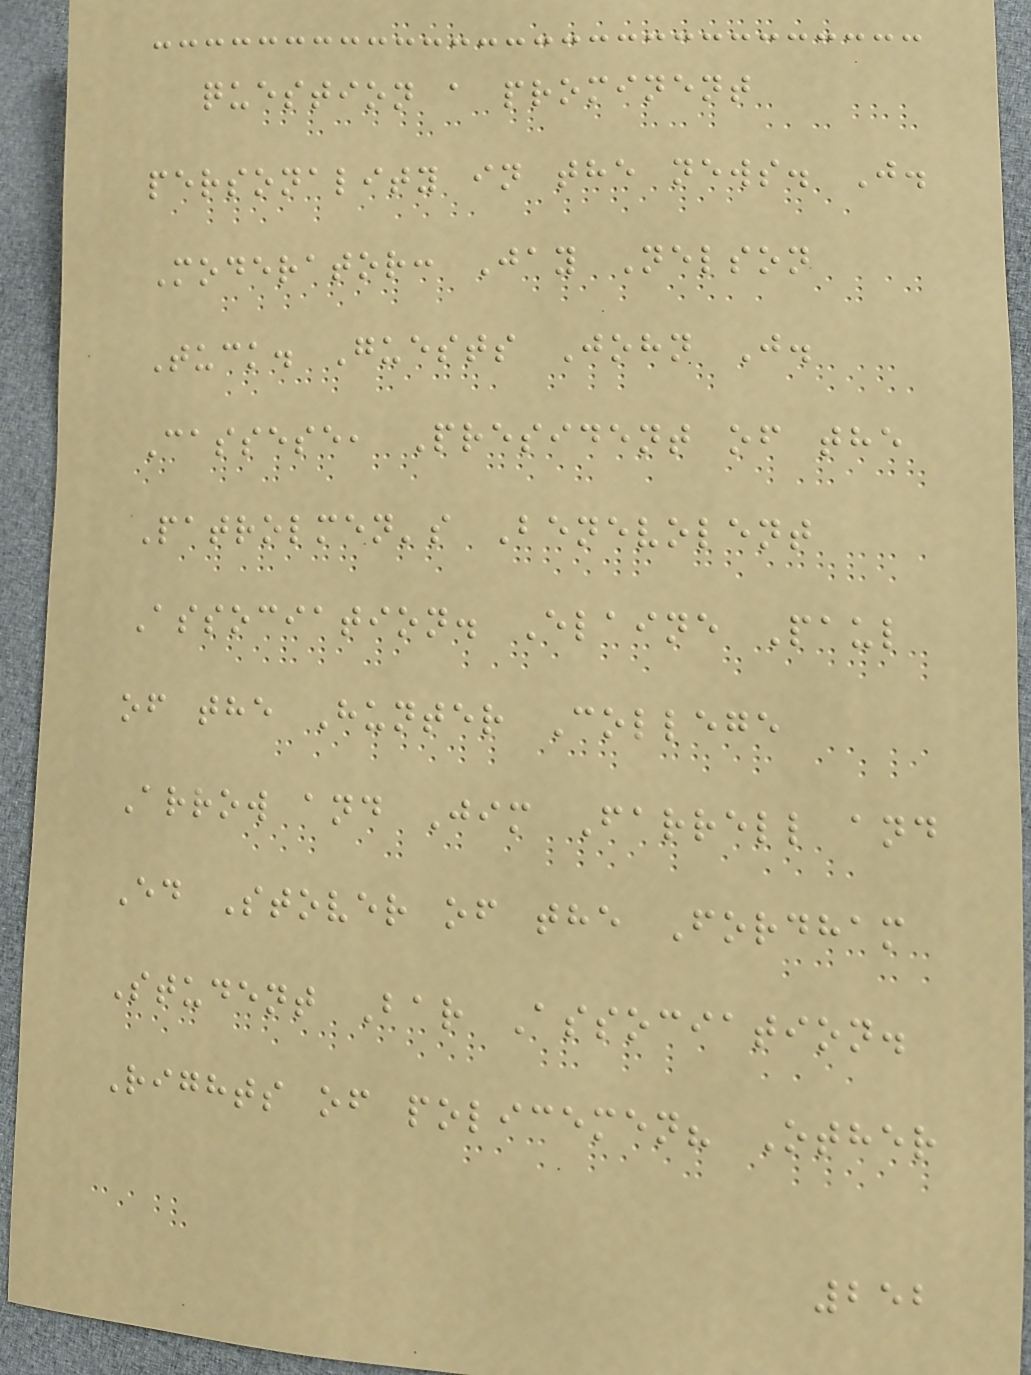question a prominent
personality in the news. J.
Moderator: Jay Nelson
Tuck. Guests John J.
Cassese, President of the
Patrolmen's Benevolent
Association. Elaine Paul
of the Hunter College
Arrow and Jim Farrell and
Ed Stover of the Fordham
Student Bar Association.
Rights of policemen? Other
252
